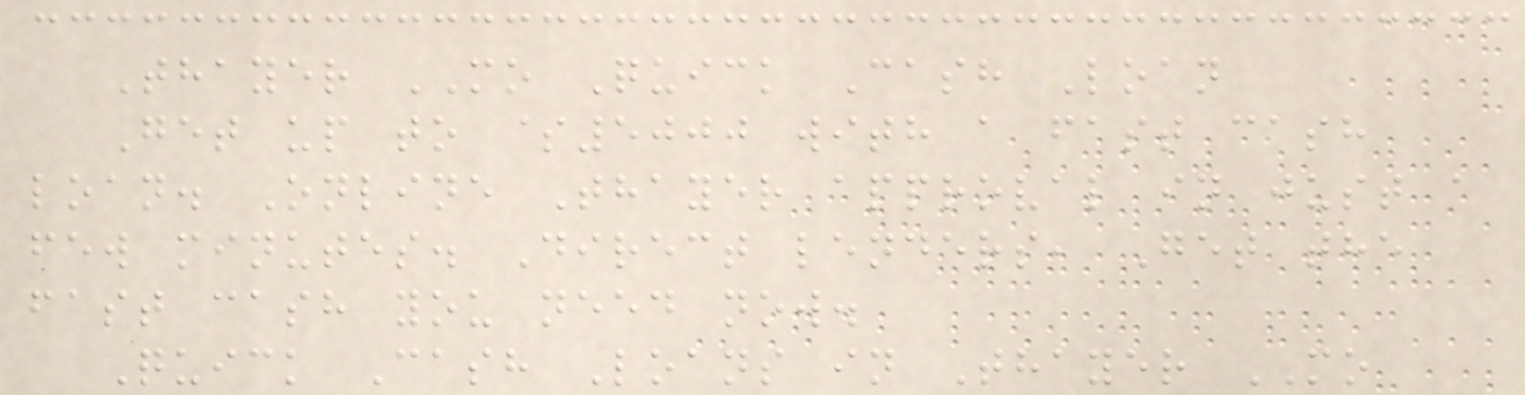Thayer MO Quick Cash Loan
Get up to $5000 with a fast cash
loan. Online Thayer approval in just a
few minutes. Direct lenders, Get the
fast cash you need now.
Quick Cash Loans in Thayer MO
